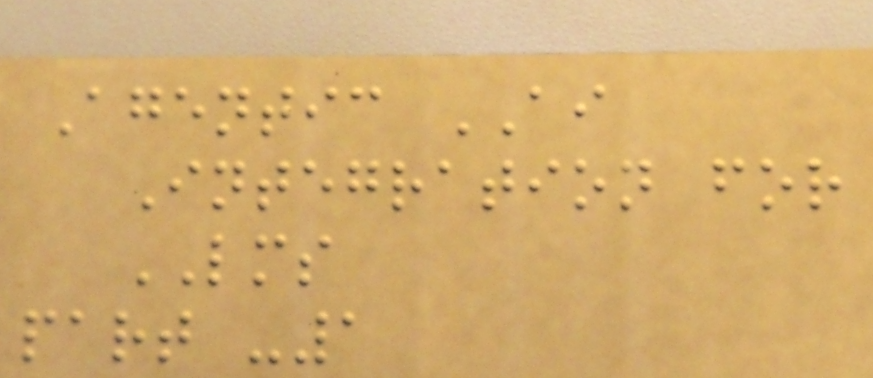Agentic AI
Integration for
LMS
part -1
